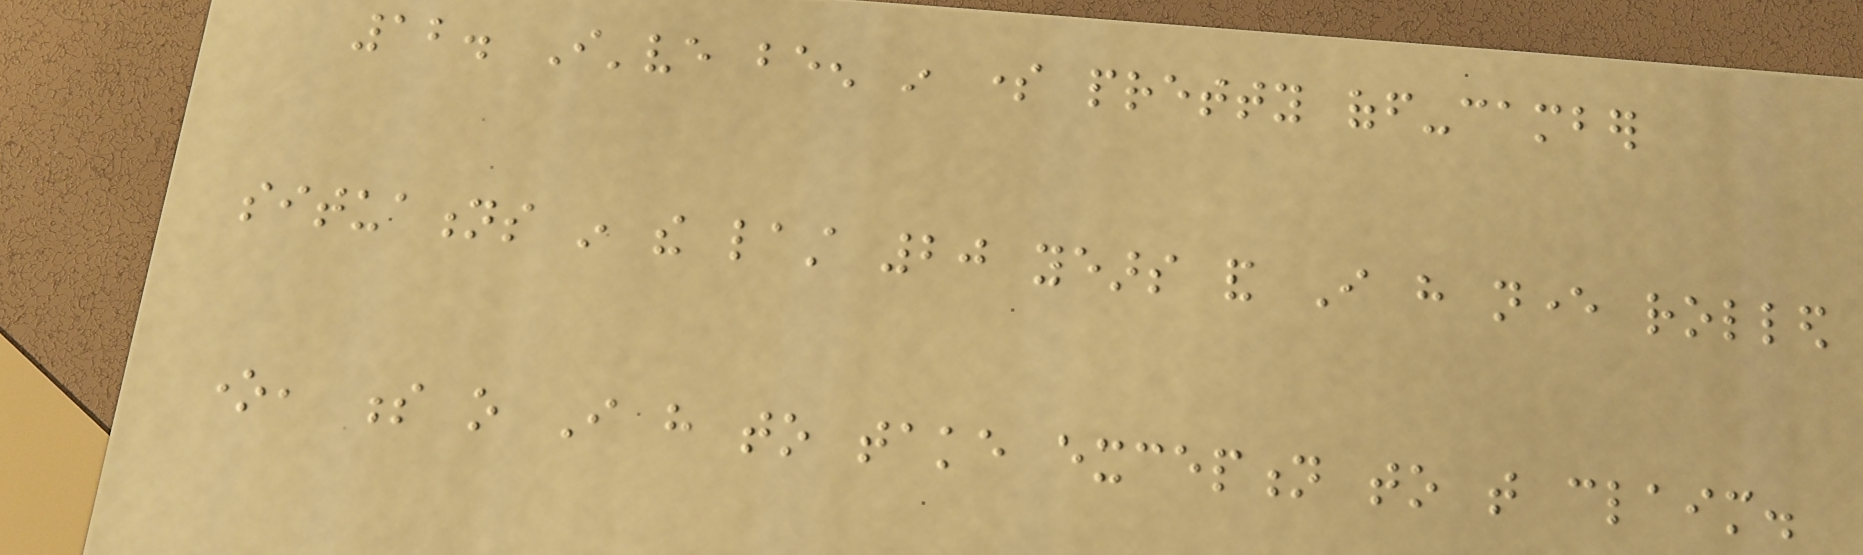12. I've been in some pretty off-camber
situations in the last 20 years and I have never rolled
one, s o I have to take exception to that claim.
